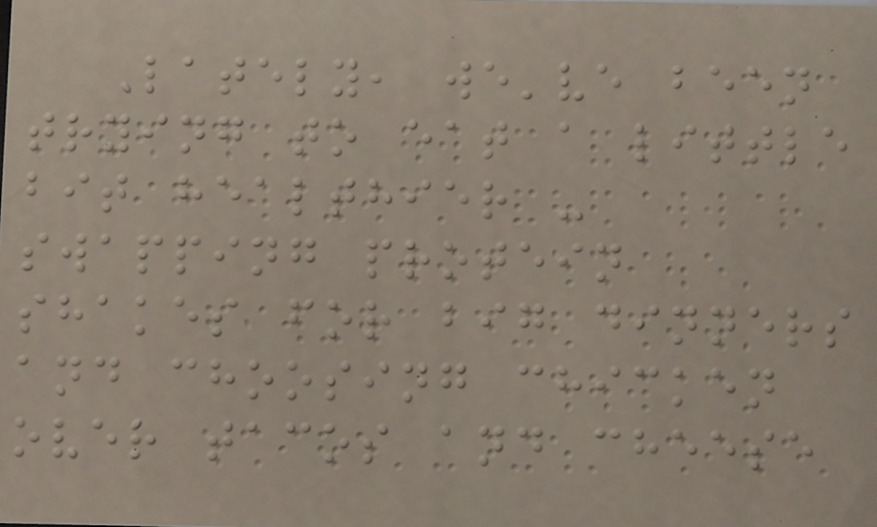Lately, we've been
trying to eat a little
bit healthier -
swapping protein
shakes for big dinners
and choosing chicken
over tacos and cheese
